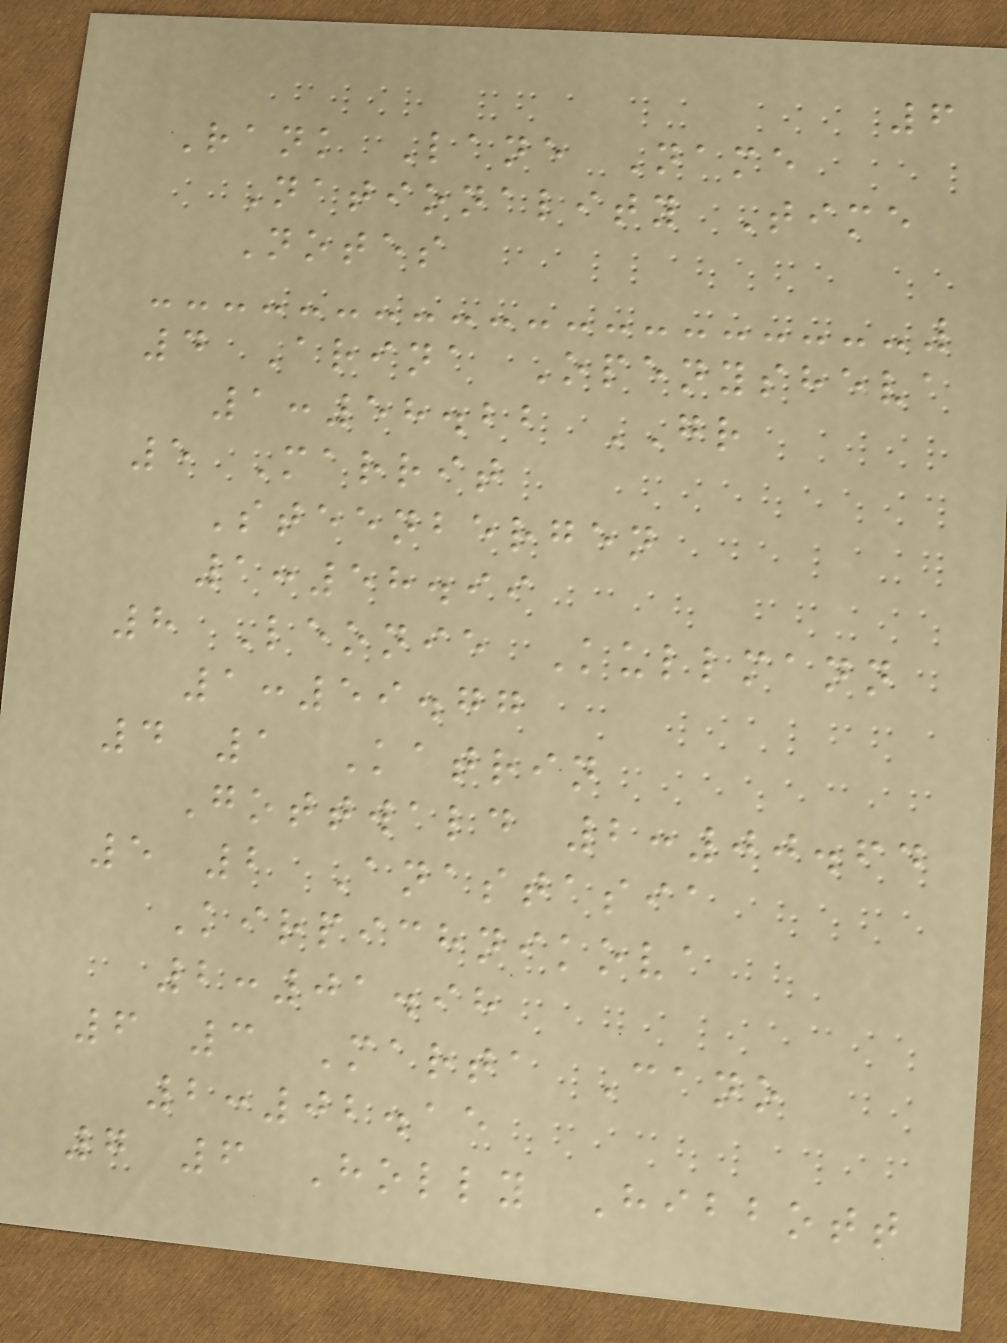6
Rank Lane Name
Nationality Time
Notes
4 Arina Openysheva
1:58.22 GR
5 Marrit
Steenbergen
1:58.99
8 Leonie Kullmann
1:59.77
4 1 Katrin
Gottwald 2:00.64
5 2 Anastasia
Kirpichnikova
2:01.98
6 3 Marta Cano
2:02.15
7 6 Holly Hibbott
